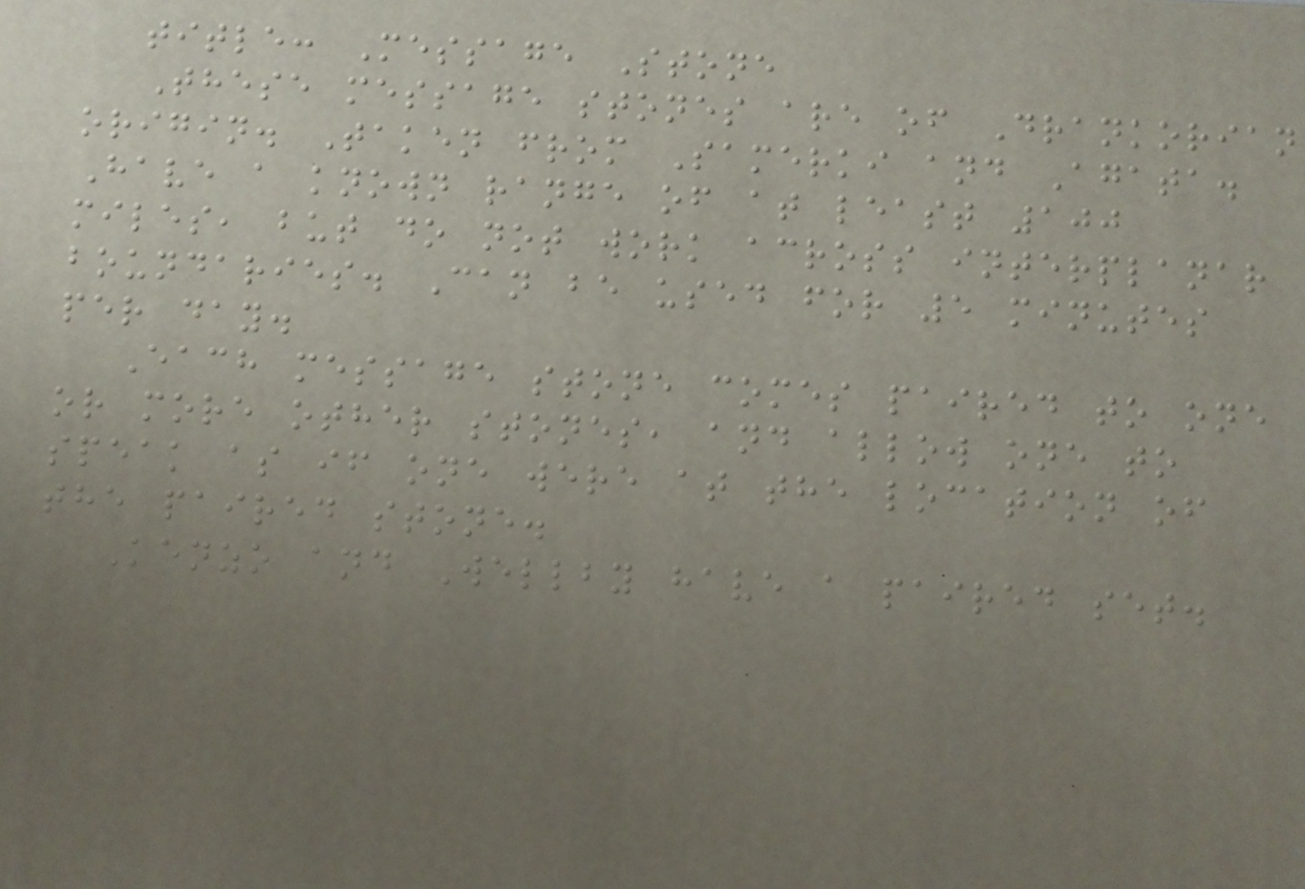title: Message Stone
These message stones are of Drankorian
origin. Taken from Samerki and Agata.
Have a known range of at least 100
miles, but do not work across interplanar
boundaries. Can be used for 5 minutes
per day.
Each message stone comes paired to one
or more other stones, and allow one to
speak as if one were at the location of
the paired stone.
Kenzo and Wellby have a paired set.
